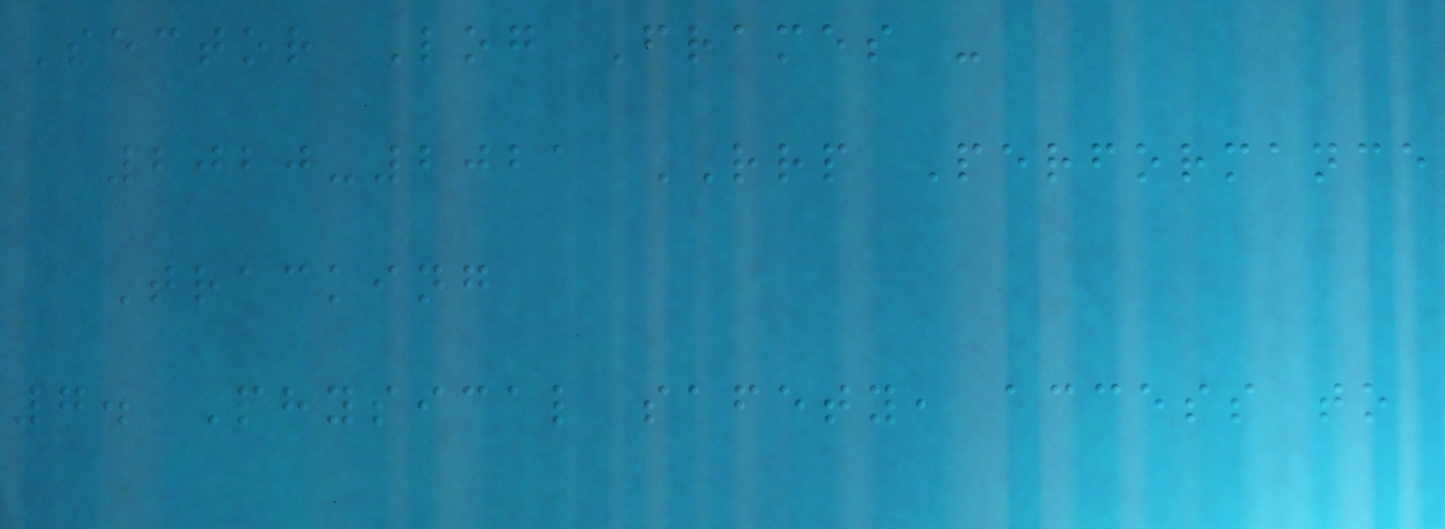Sector Log Frames -
2020-2021 RRP Performance
Tracking
7. Physical safety, access to
